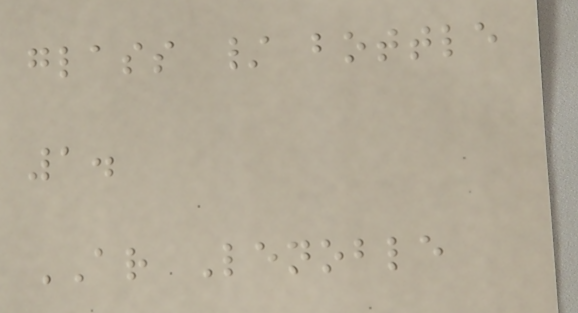glass / bottle
1.
AR Lenoble
